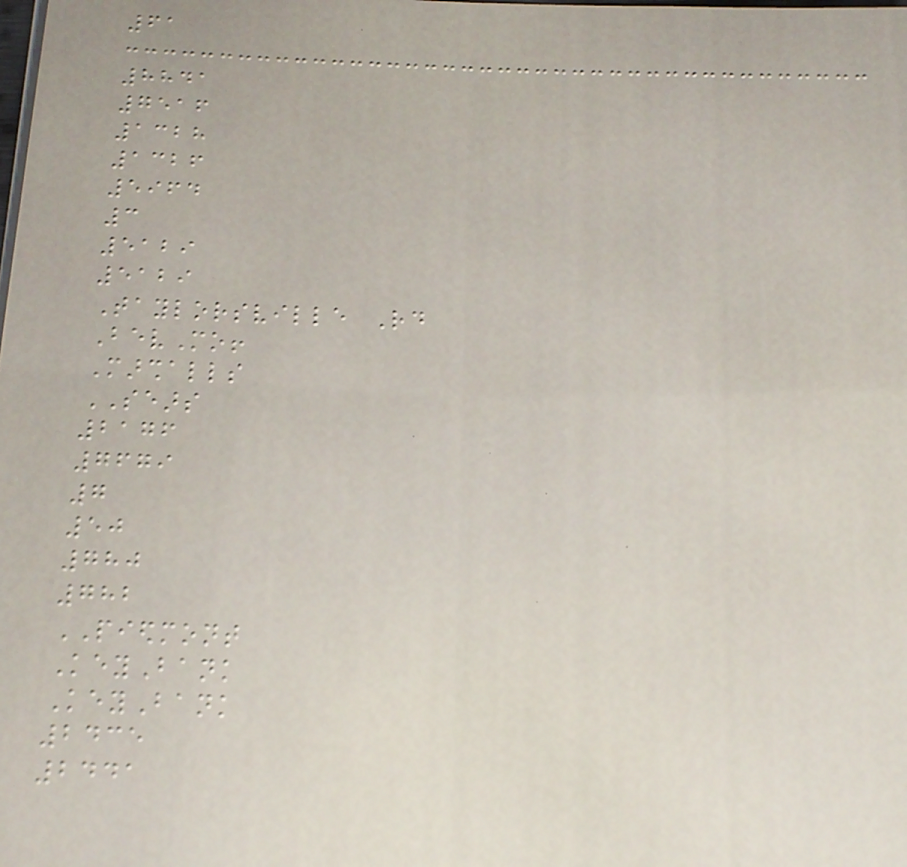61
8841
7516
1328
1326
5964
3
5129
5129
Taylorsville Rd
BevMo!
Marshalls
SEARS
2176
7679
7
50
780
782
PIEDMONT
KeyBank
KeyBank
2435
2441
